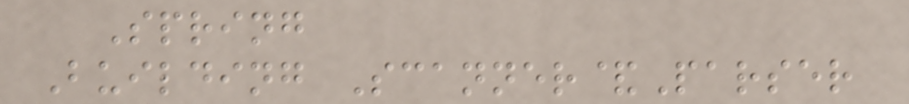Spring
Building Scanner&Parser
